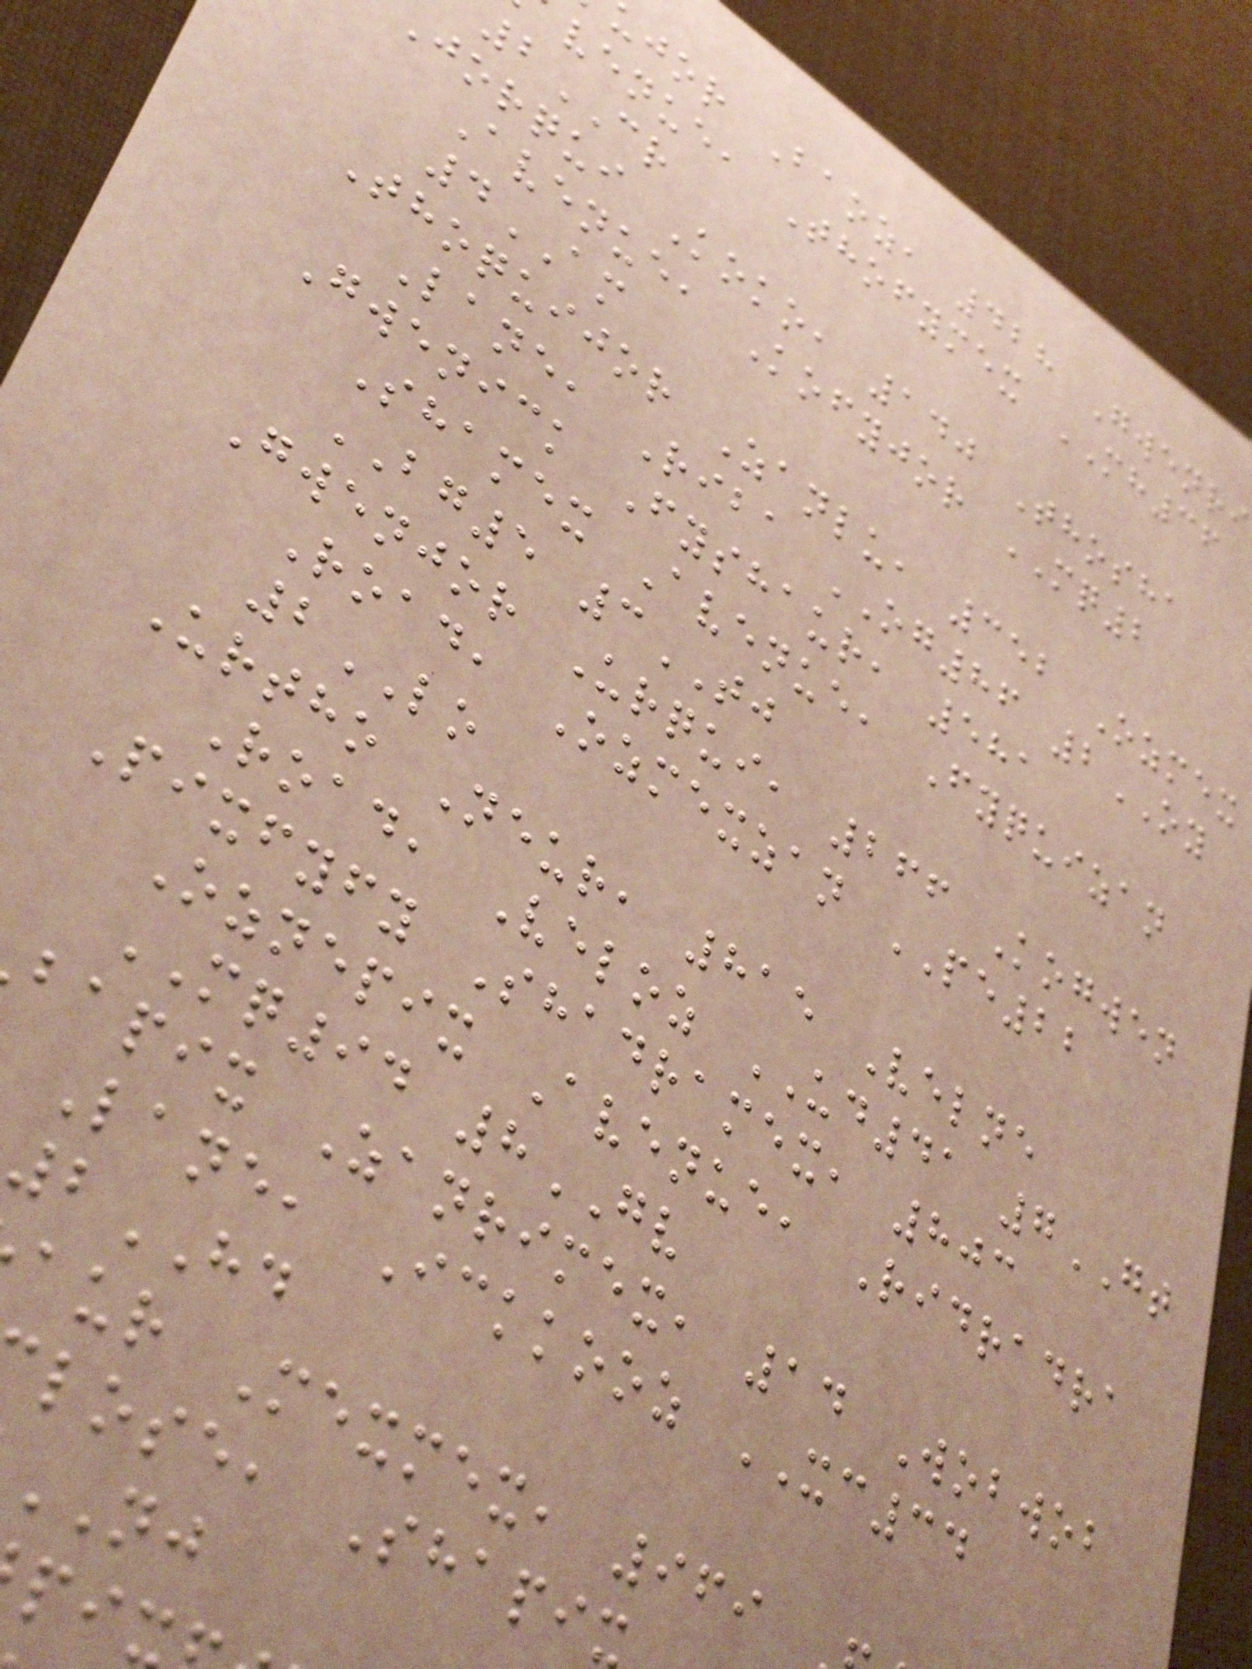ujor Baoz, 428 Gwenri
venue, Thofymex MH36
2CR
jorqui Koko, 140 Thosha
Avenue, Kofyjor MQ2
4AM
Thoquijor Zanlu, 352 Ozmex
Lane, Riba OG86 2OY
Gwenick Fyshaur, 581
Shamex Avenue, Fyquizan
BG5 3TJ
Gwenjor Urqui, 266 Kogwen
Road, Ozmexzan PE22
2LO
Urtho Neur, 815 Velne
Road, Veloz UD41 7GT
Pixfyfy Shadramex, 803
Oznepix Avenue, Ridradra
MQ94 8GV
bapix Zanrimex, 14 Wobwob
Lane, Ickkooz XC34
2HD
aur Mexmex, 969
lose, Shapix
NJ
